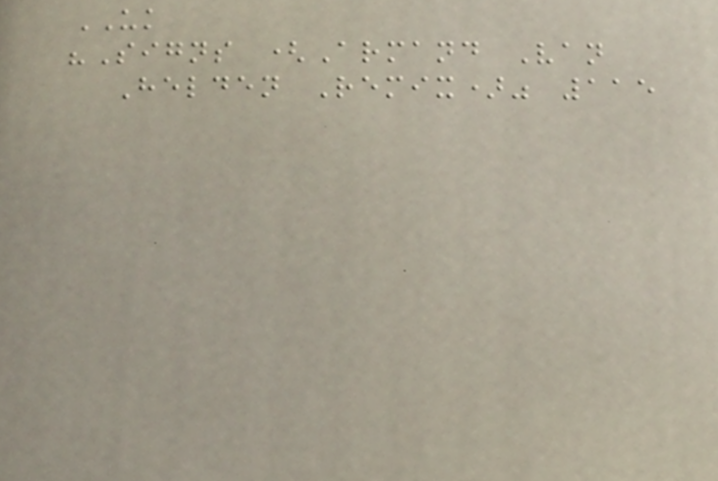UK
"Signs (Armand Van
Helden Remix)" 115
